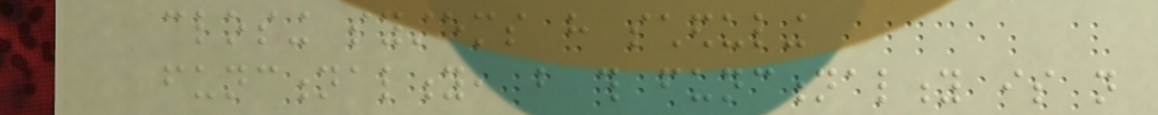closing systems have scheduling
functionality, but this functionality is not
